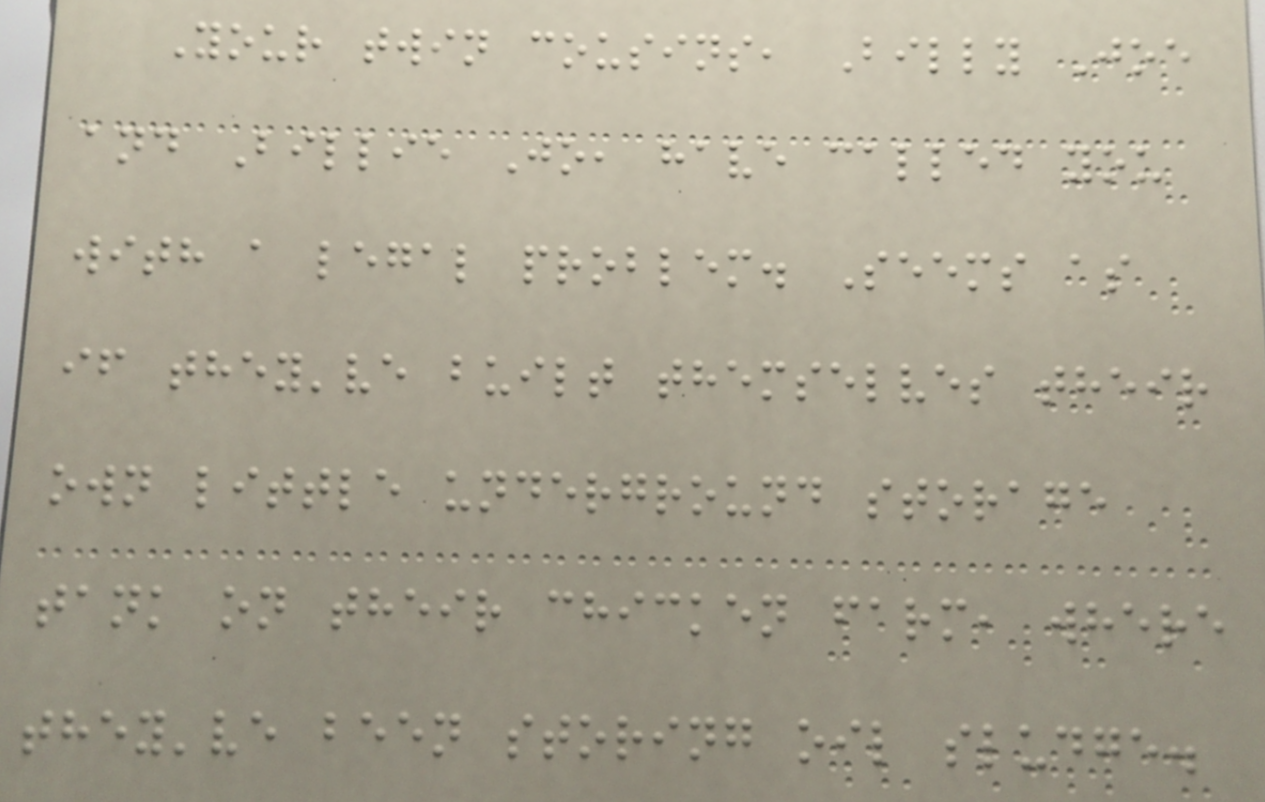Your twin cousins, Billy Joe
and Billie Jo, have called you
with a legal problem. Seems as
if they've built themselves their
own little underground storage
tank on their chicken farm, where
they've been storing oil sludge.
